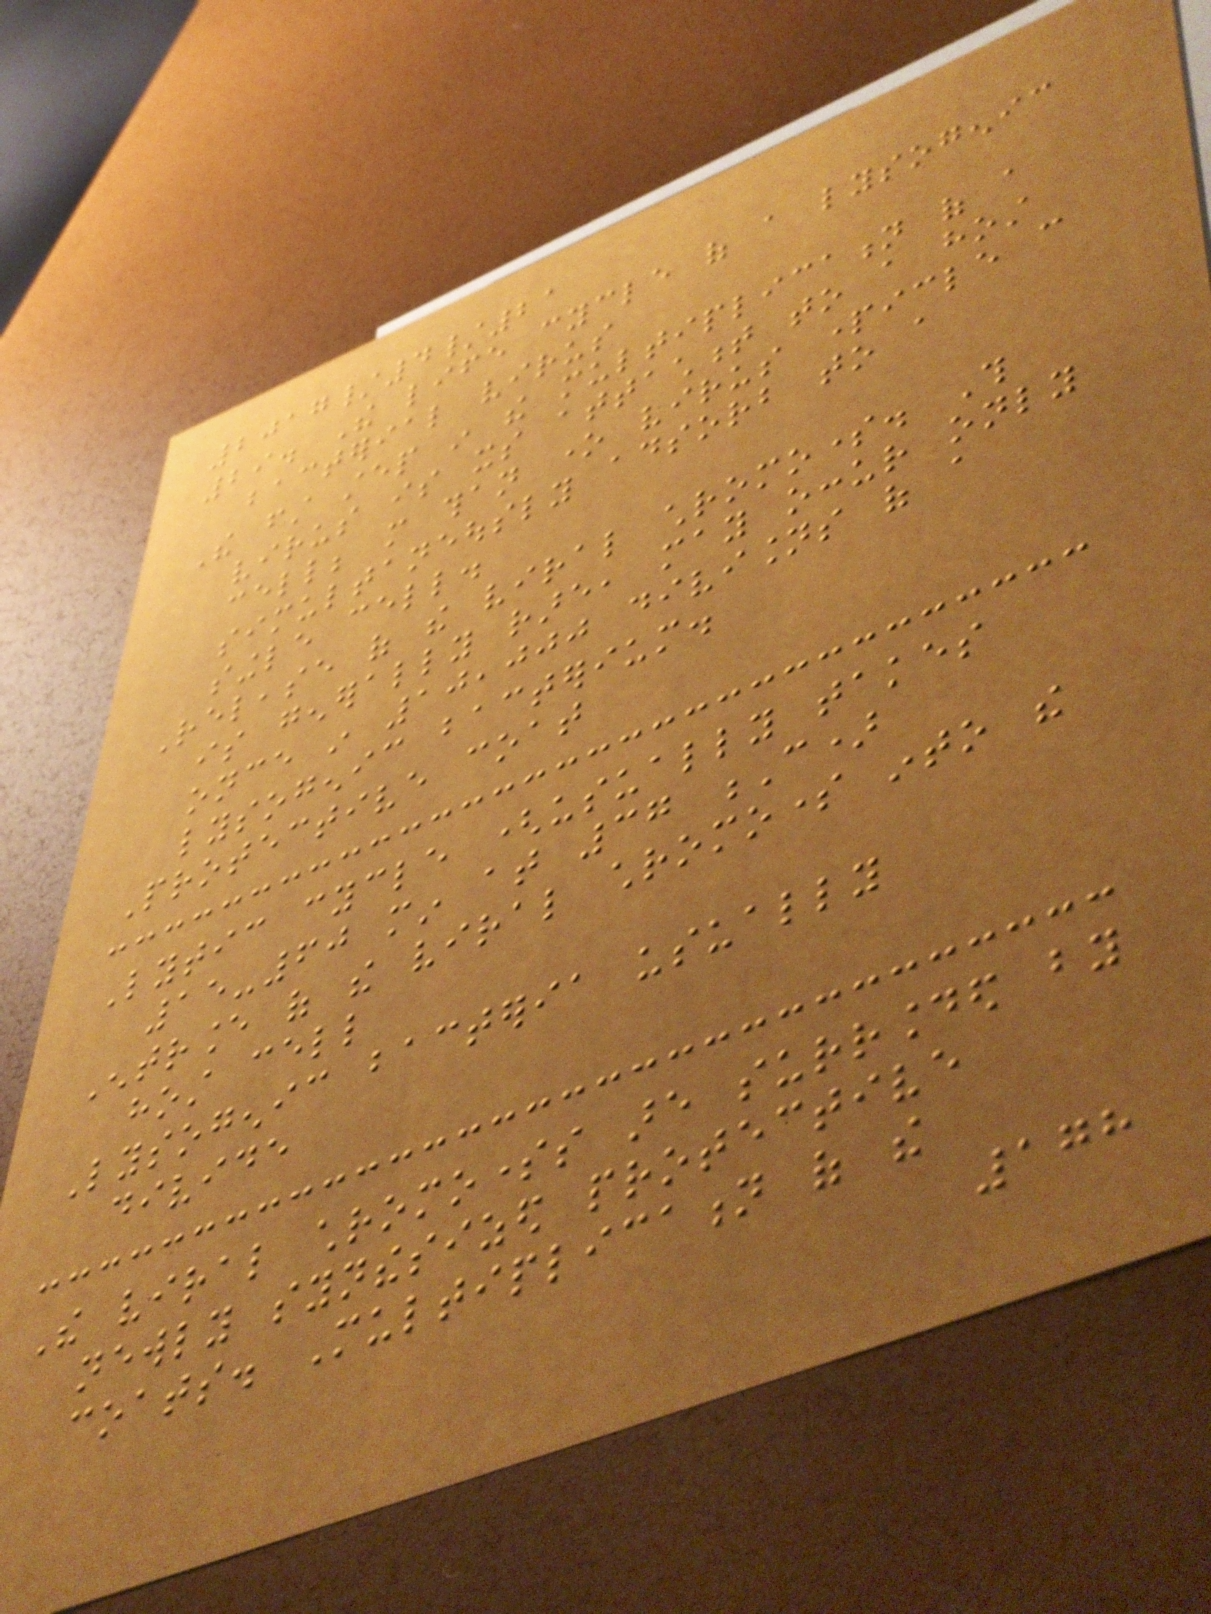2017/4/21
29. The life cycle of a lysogenic
bacterial virus
The first step in the multiplication of a
virus is its attachment to a host
cell; more than one virus particle can
simultaneously adsorb to a
single cell.
Release of the viral chromosome. This
is generally rare, may occur only
once in 10,000 divisions of a
lysogenic bacterium.
Protective coat
Lytic cycle (usually takes
15-60 min at 37 C)
Entrance of the viral chromosome into the
host cell
Lysogenic bacteria usually
divide
The viral chromosomes are surrounded by
newly synthesized protective
coats. Multiplication of the
178
